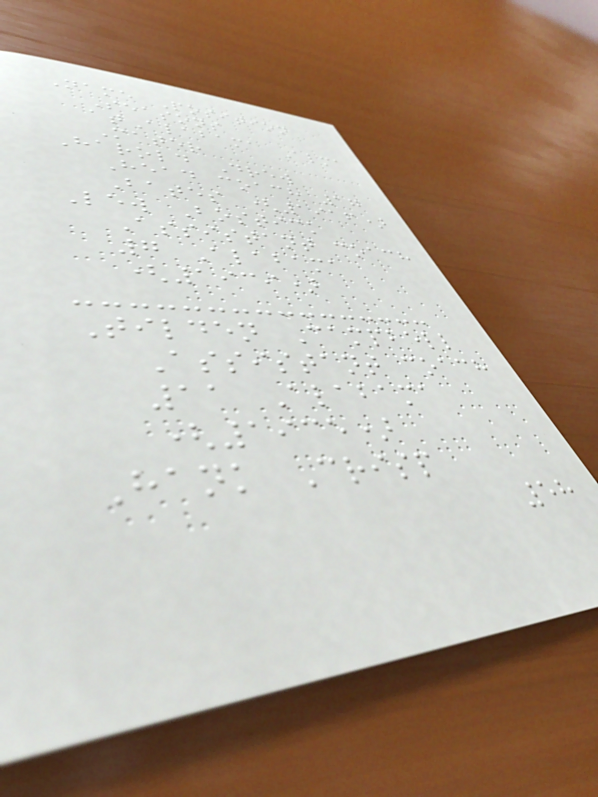Name Position
Seasons
atAlabama Alma
Mater
Harold Drew
Head coach 17
Bates (1916)
Lew Bostick
Assistant coach
7 Alabama
(1939)
Tilden Campbell
Assistant coach
11 Alabama
(1935)
Hank Crisp
58
